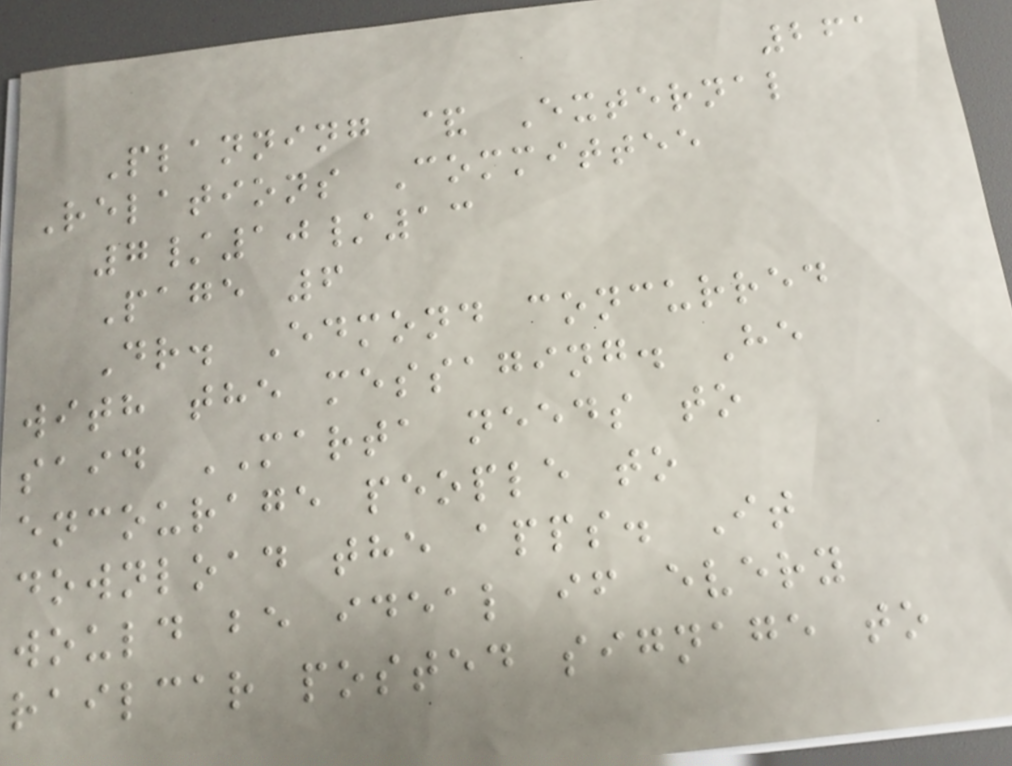261
Planning & External
Relations Committee
7/10/13
Page 6
Dr. Edmond concurred
with the messaging. He
said MARTA needs to
encourage people to
download the apps. It
would be ideal if every
railcar posted signage to
